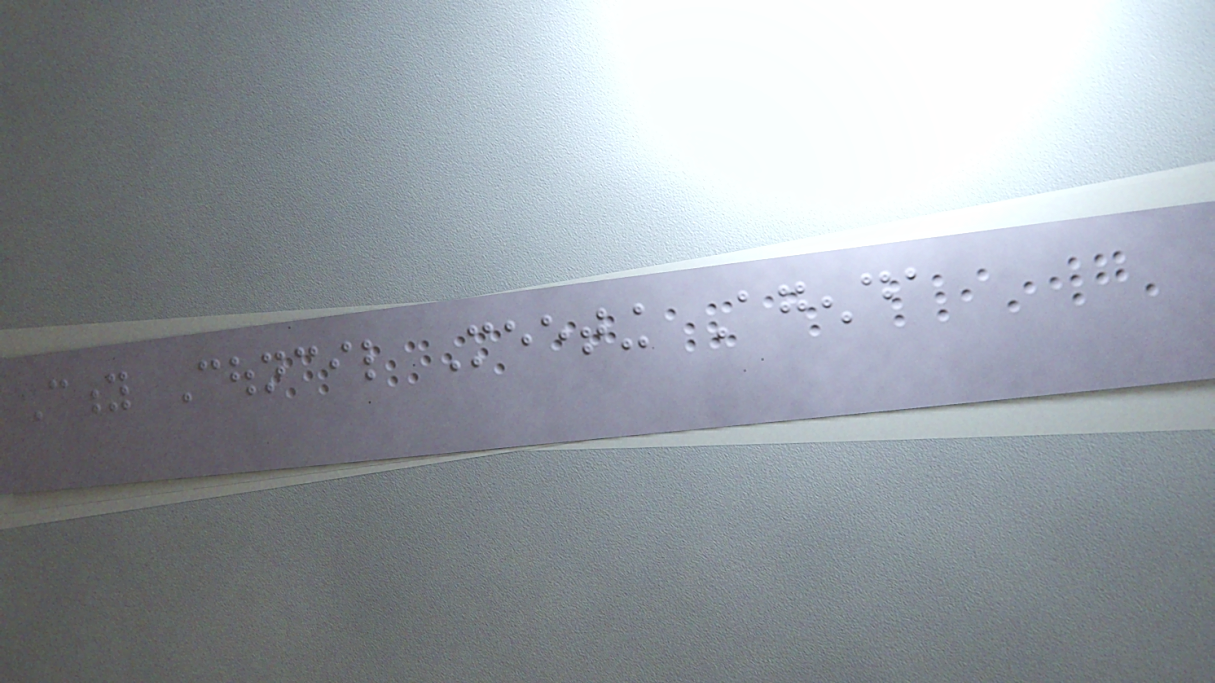City Council Meeting Agenda
